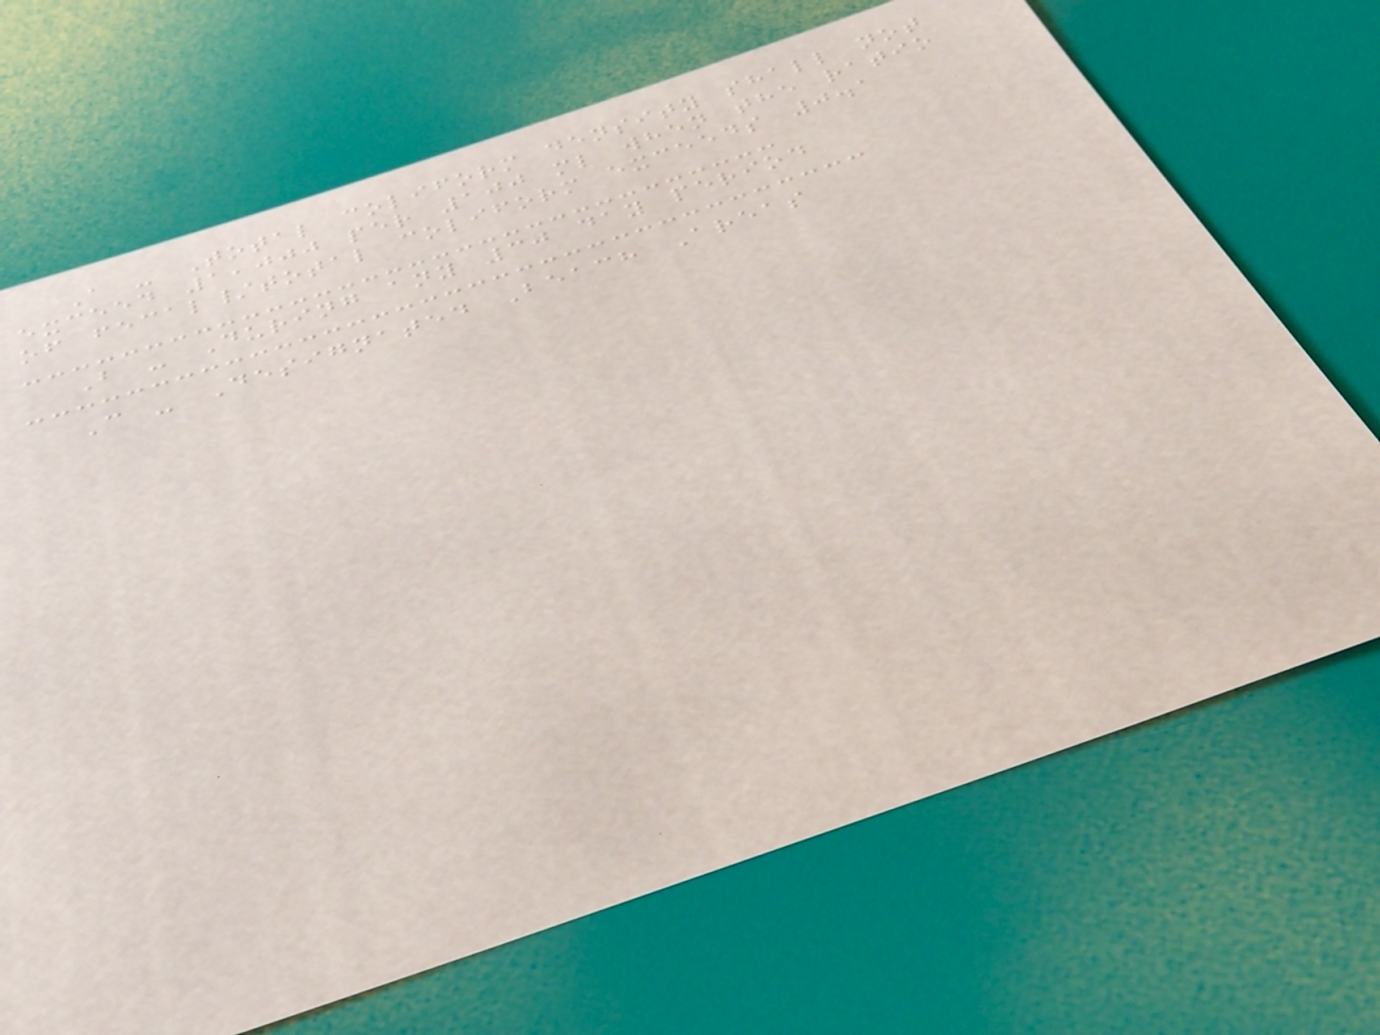A - Total coliform density shall not
exceed 1,000 per 100 ml when the ratio
of fecal/total coliform exceeds 0.1
B - During any 30 day period
C - Designated Beach Areas
